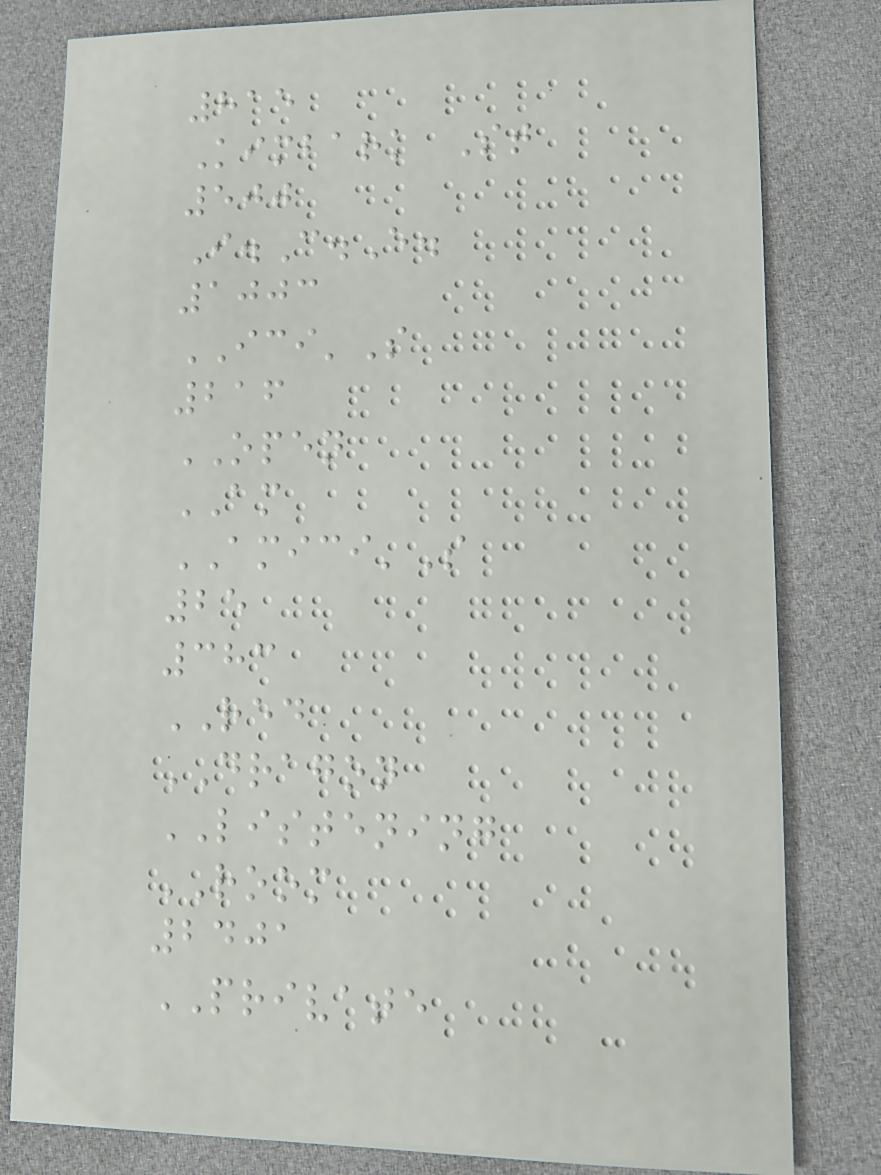815
Kimbark St
500
I.C.E.
1003
ICI'S
216
OPEN
AM
AMICI'S
25
383
RED
DRAGON
LISTENING
ROOM
2401
PRIVATE
